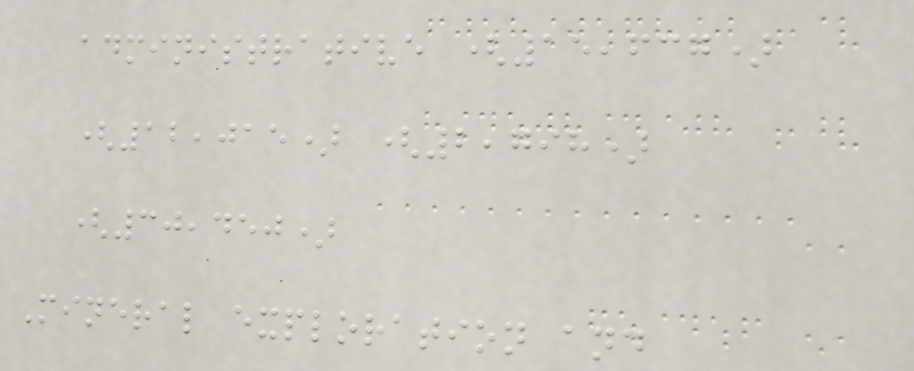administrative (15,637)
(12,015) (2,798)
(30,450)
Mineral exploration and
